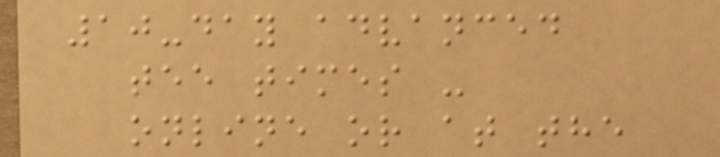10-day advanced
tee times -
online or at the
